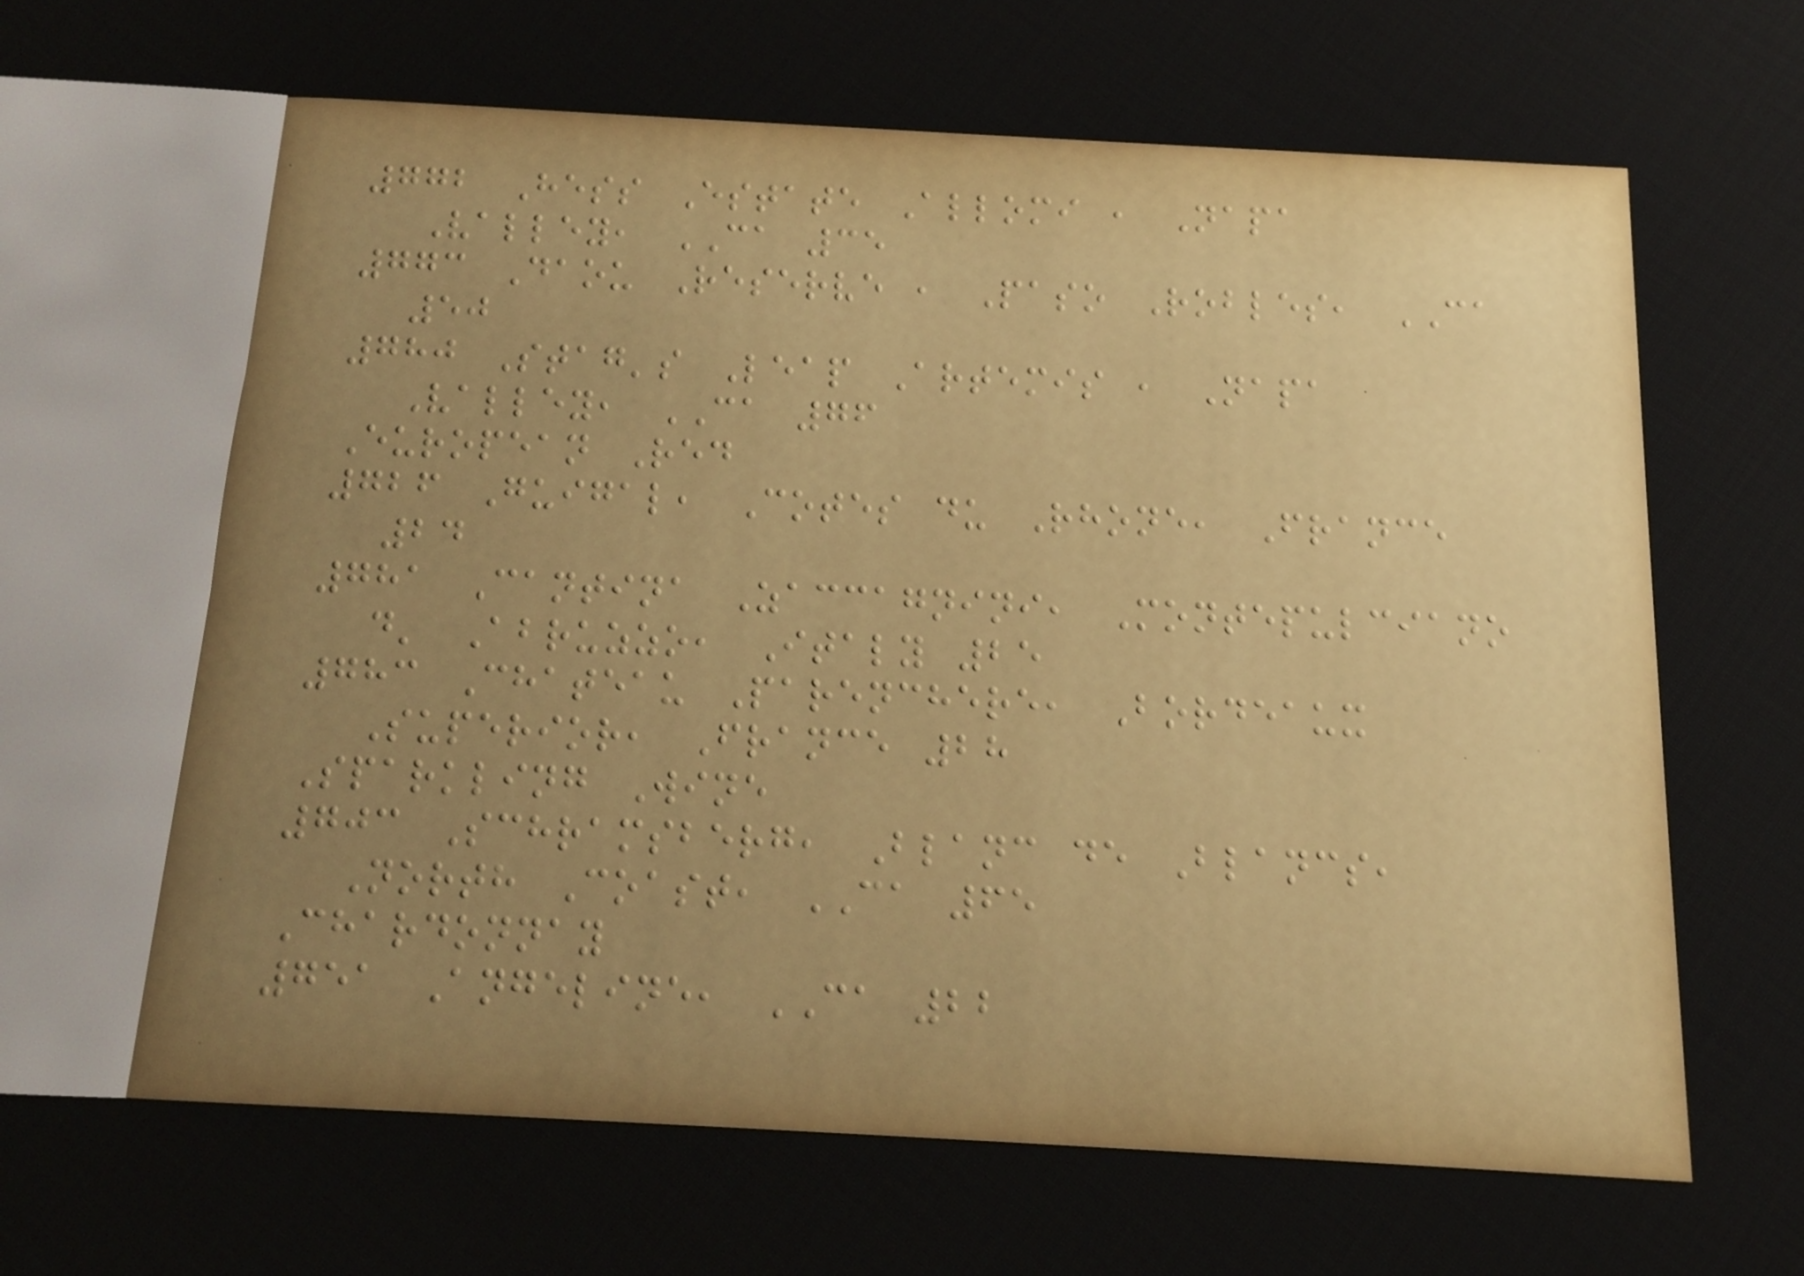772 Hess Estate Allomi , Napa
Valley, CA 35
773 Daou Reserve , Paso Robles, CA
50
780 Stag's Leap Artemis , Napa
Valley, CA 76
European Red
726 Guigal, Cotes du Rhone, France
24
781 Cantina Zaccagnini, Montepulciano
d' Abruzzo, Italy 25
783 Chateau Parenchere, Bordeaux
Superior, France 28
Sparkling Wine
703 Schramsberg, Blanc de Blancs,
North Coast, CA 65
Chardonnay
751 Angeline, CA 22
